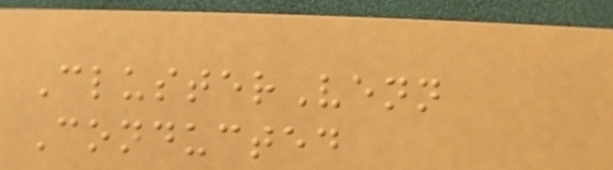ClusterVenn
Conducted
